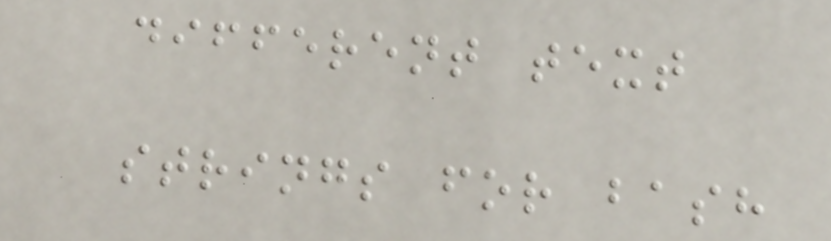different text
strings for bash
